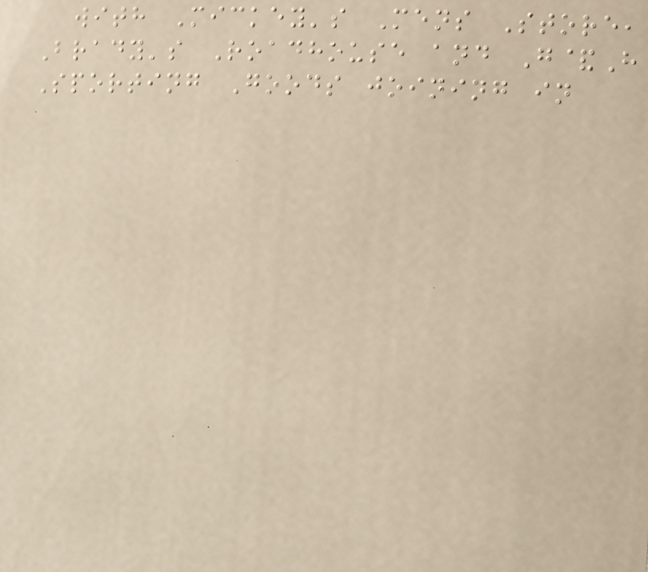with Mickey's Mens Store,
Brady's Roadhouse and G&H
Sporting Goods joining in
